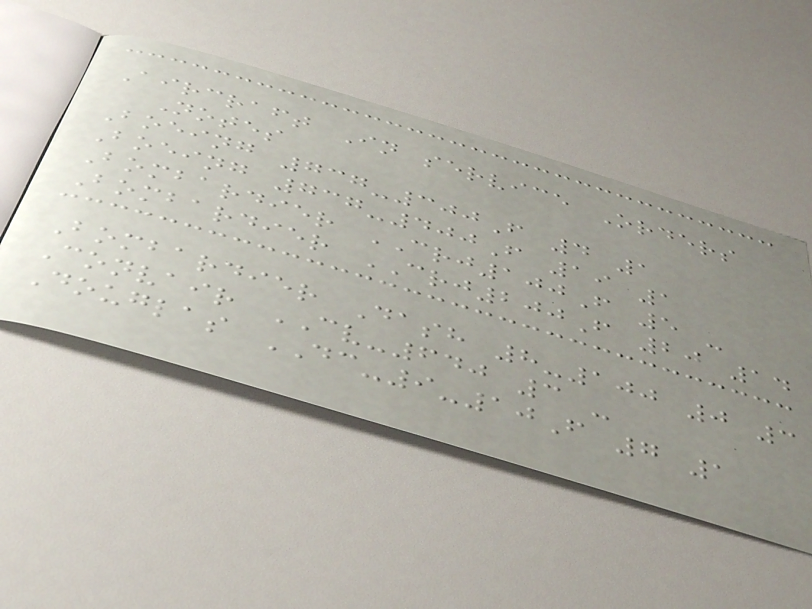Aircraft In service Orders
Notes
Boeing 737-300F 4 1
Boeing 737-400F 19 1
Bombardier CRJ100F 5 -
Bombardier CRJ200F 20 14
Bombardier Dash 8-100 0 3
Convair CV-640 3 -
Douglas DC-9-10F 7 1
